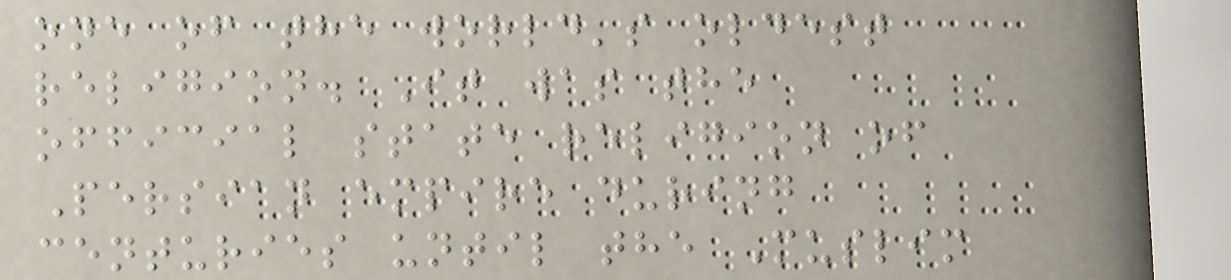one of the world's oldest
religion. It was the
official state religion of
Persian empire during
centuries until the Muslim
